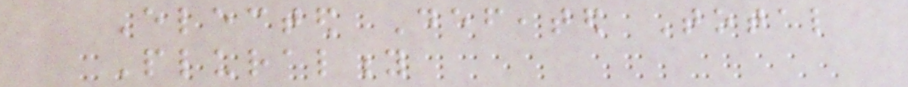Elected Defeated Total
Plurality
